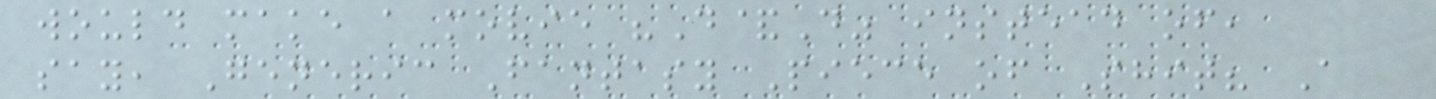would make a movie "D&D" instead of,
say, Generic Fantasy Piece of Shit? A
